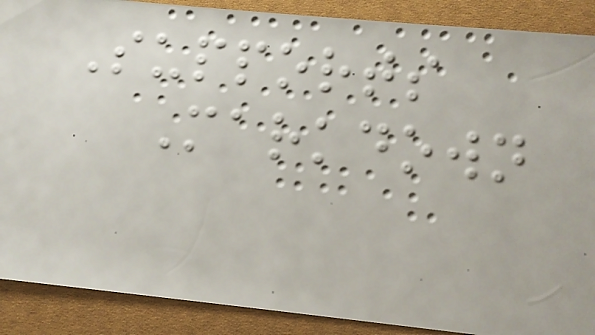Supports
Markdown
